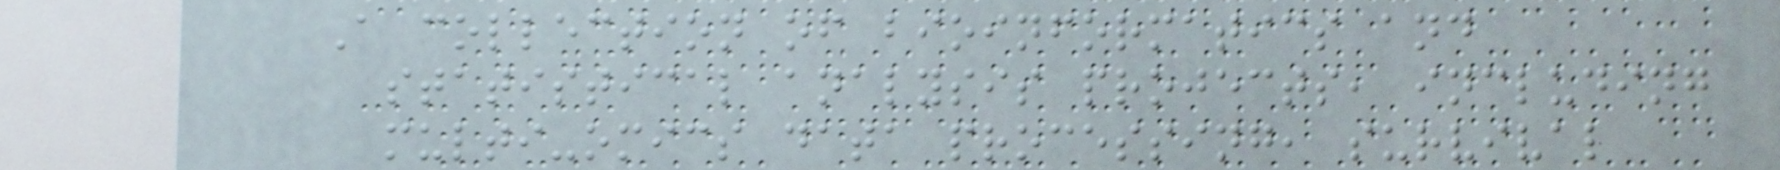A collection of bioinformatics and
statistical analysis projects, including
multi-omics data processing, survival
